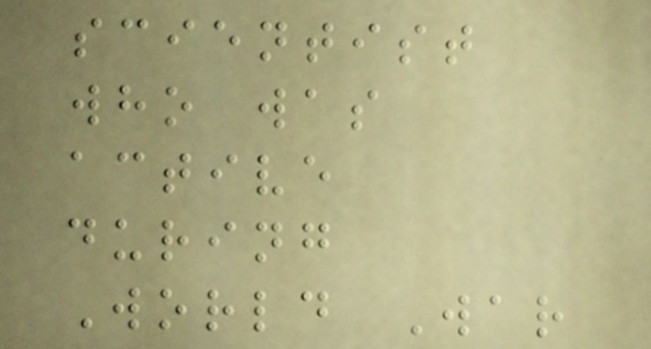scientist
who was
active
during
World War
